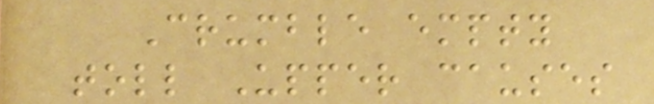Crumble empty
toll Upper causes
